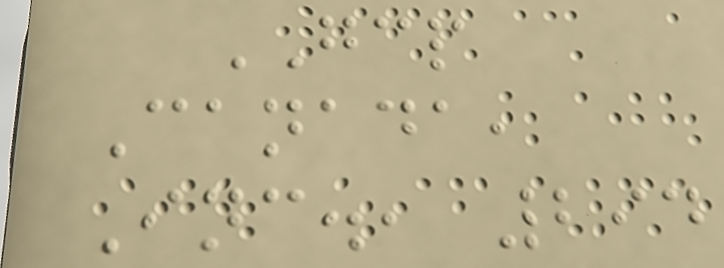GCP
Canada,
Inc., 294
